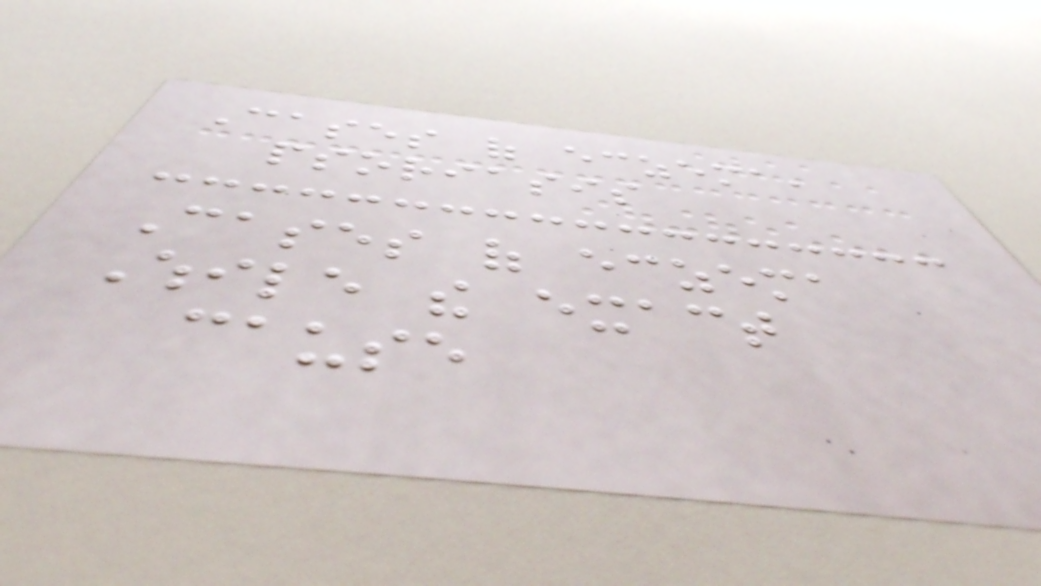Cases of eczema,
psoriasis
Cases of eczema
While the exact
cause
